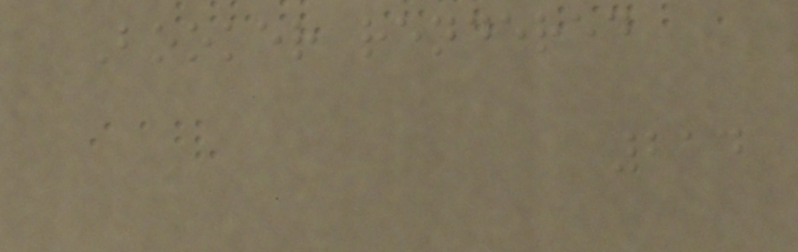Booker rendered
214
